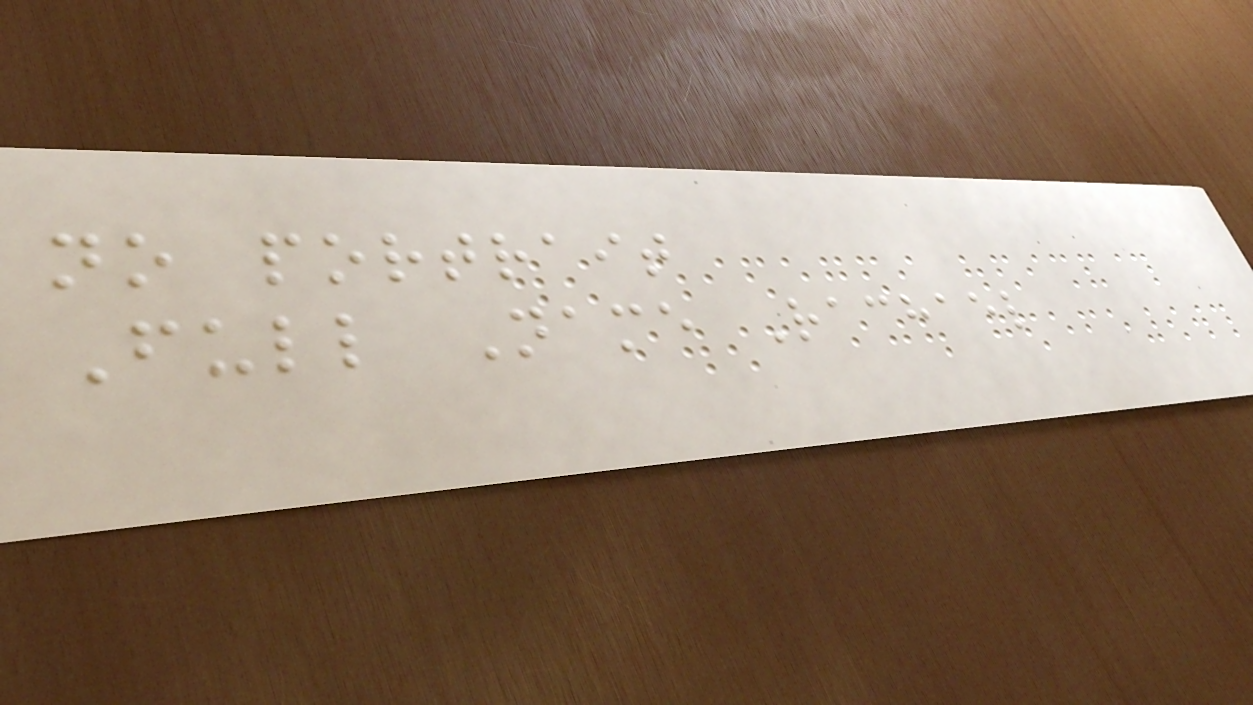no portrait
Full Name Rachael
